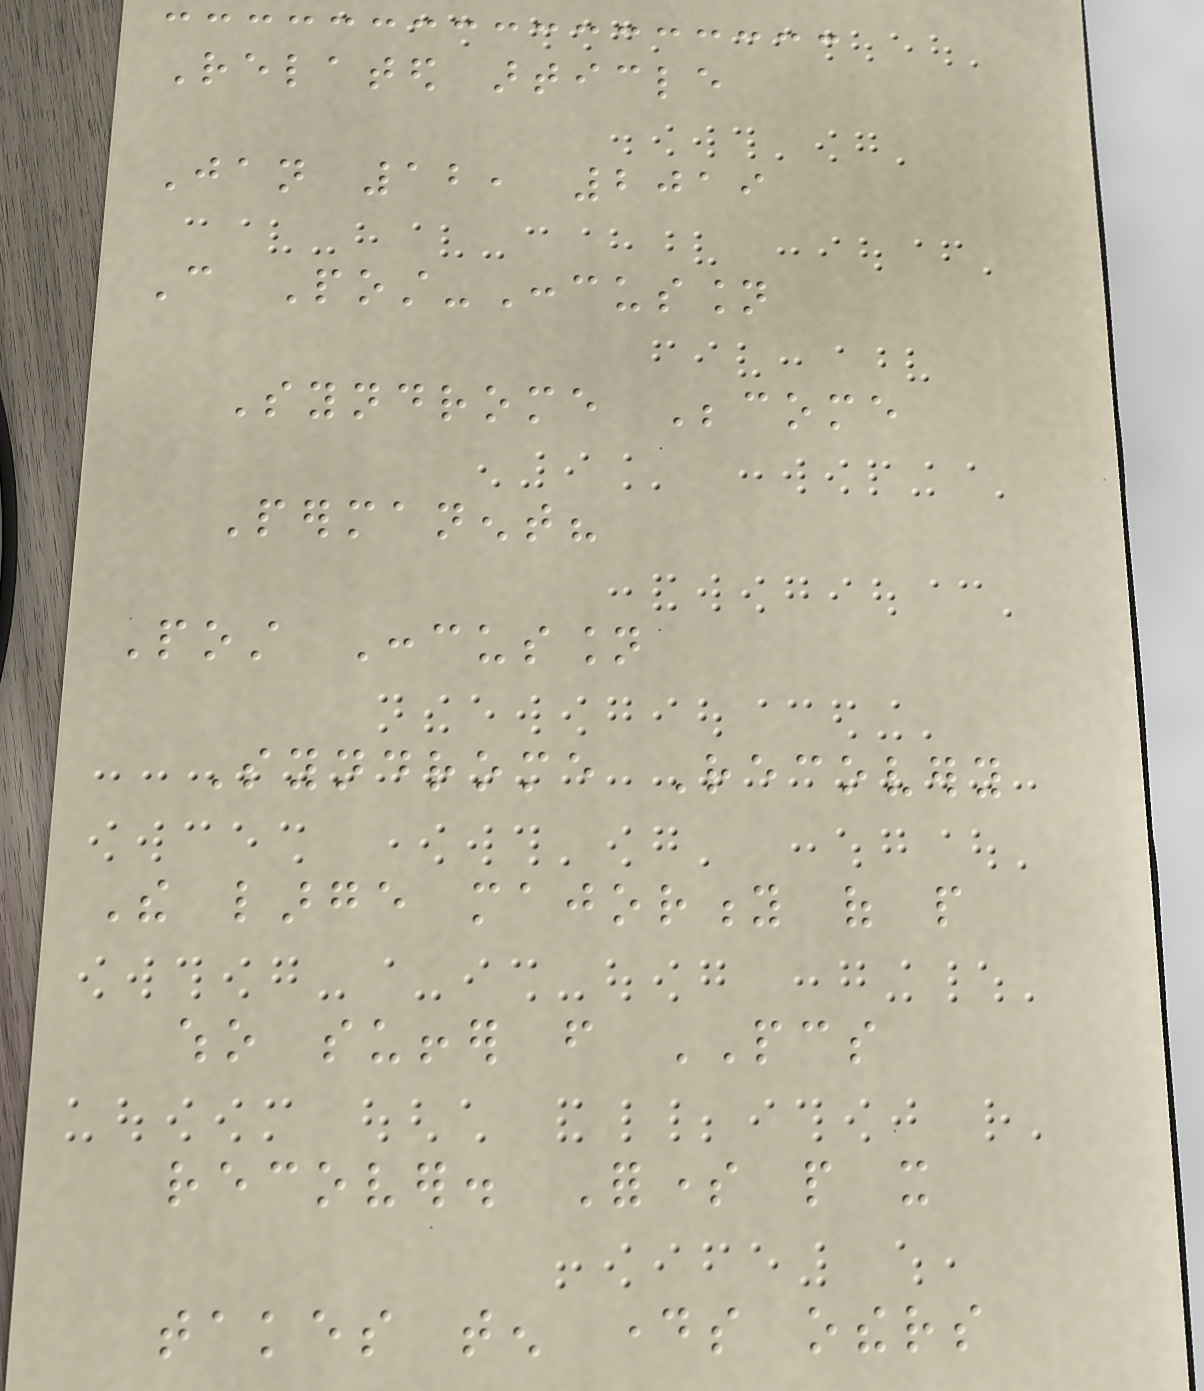Related article
Jan 12, 2019
Can Post-Concussion
Syndrome Become
Permanent?
Post Concussion
Syndrome Recovery
The large majority of people
who suffer from PCS
recover. Forsome people it
takes ten days others
